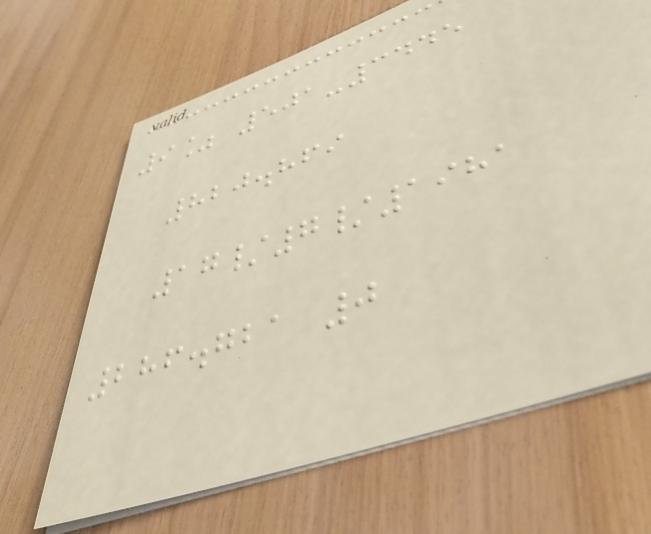9% 501-3445
820.869
17/7/1981
286.721 0
